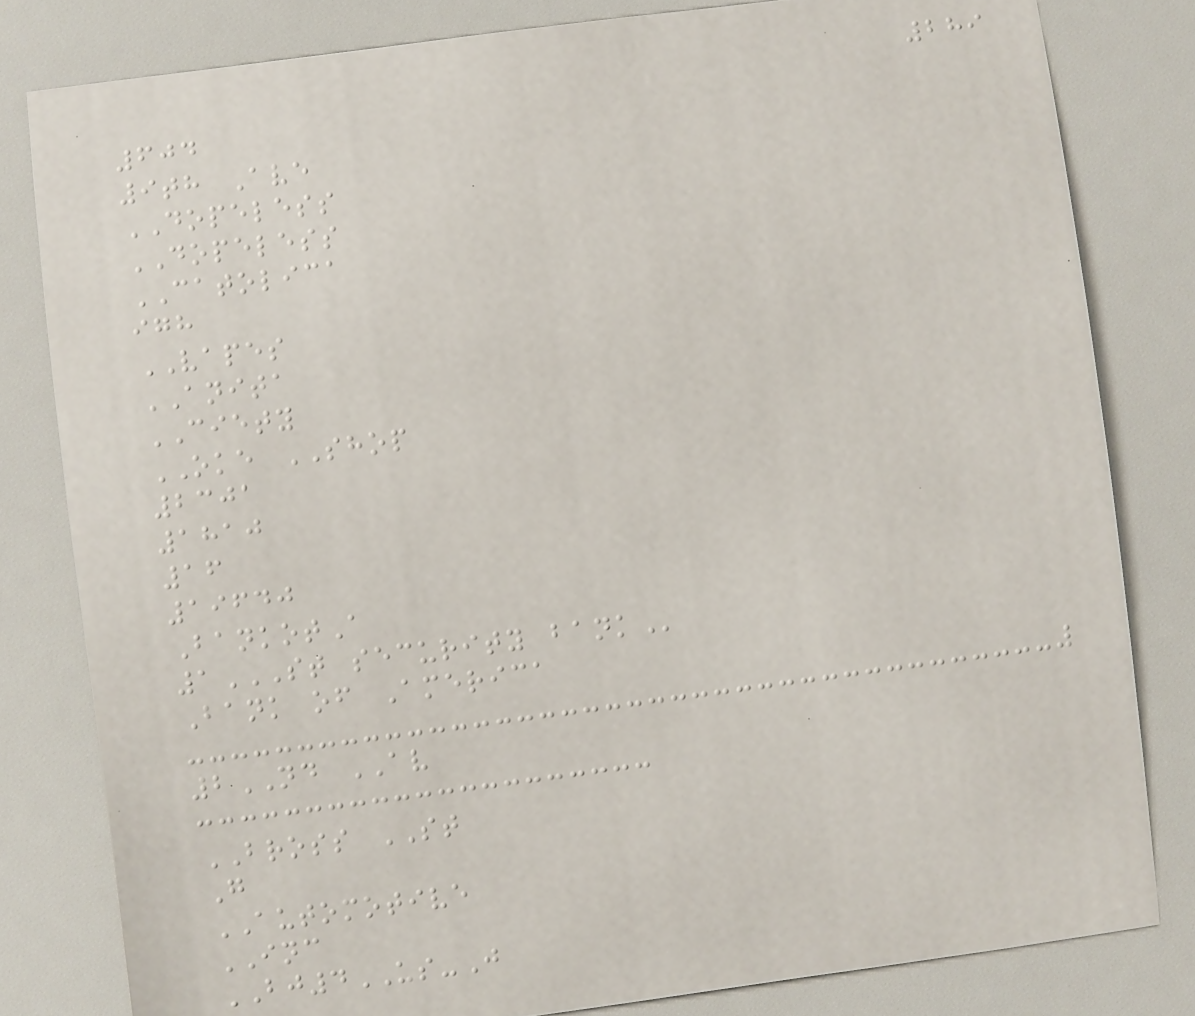289
604
9th Ave
DOPELESS
DOPELESS
CATOLICA
igh
VAPES
ANITA
CIETY
OKE SHOP
2301
1810
16
19640
BankotA
1ST SECURITY BANK
Bank of America
2ND AV
BROSS ST
G
AUTOMOTIVE
INC
BJ4US-J
